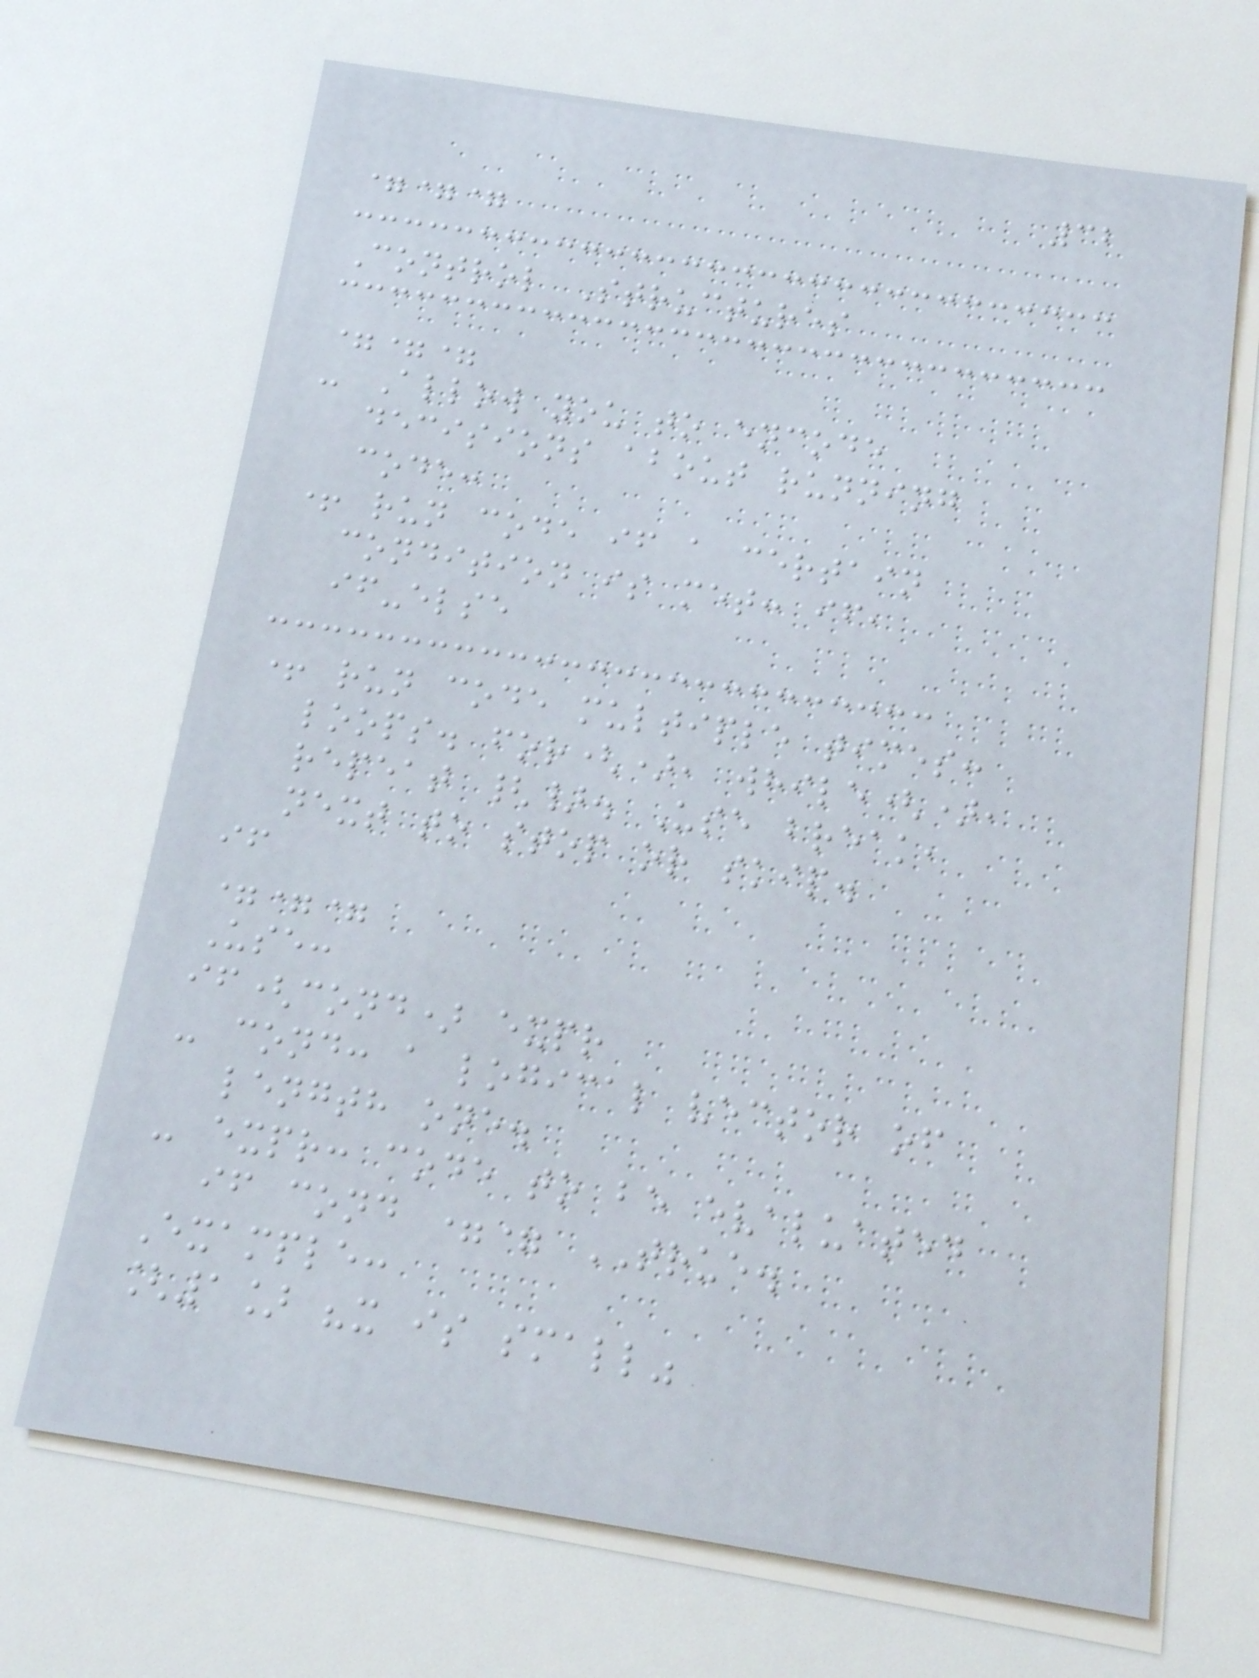32
===
Control Structures
===
- Allow you to encode
decisions about running
code:
+ run code if a certain
condition is met: if,
if-else
+ run code multiple times:
loops. for(), while(),
repeat {}. Use break,
next to stop or skip.
if
===
Use:
if(cond) expr
- cond: a logical vector of
length one.
- expr: code to be evaluated
if cond == TRUE.
Example:
[1] "x is small"
